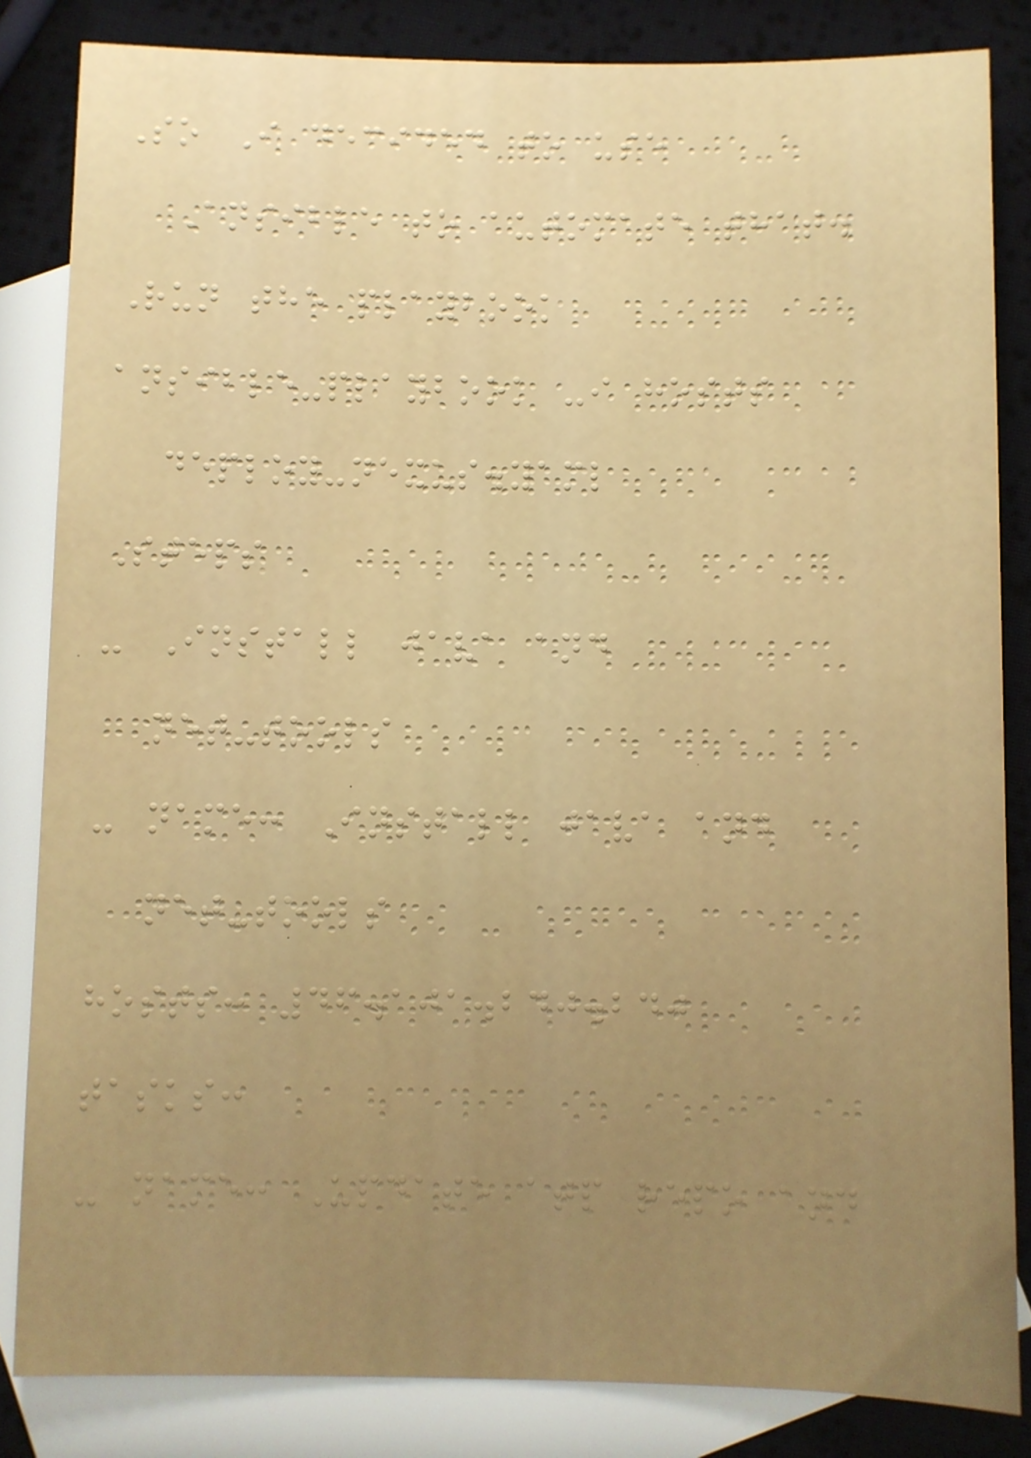So I decided to use
Ansible to automate that.
Run the playbook
ansible-playbook -i hosts
deploy-nexus.yaml
Steps
- Install java and
net-tools
- name: Install java and
net-tools
hosts: 46.101.240.240
tasks:
- name: Update atp repo and
